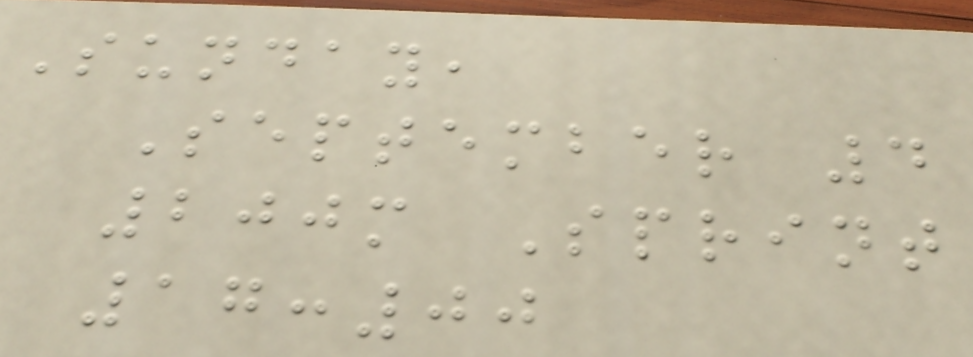Sunday,
September 4
200m Sprint
17:00
